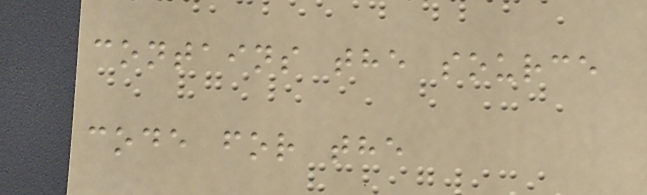contains the source
code for the
